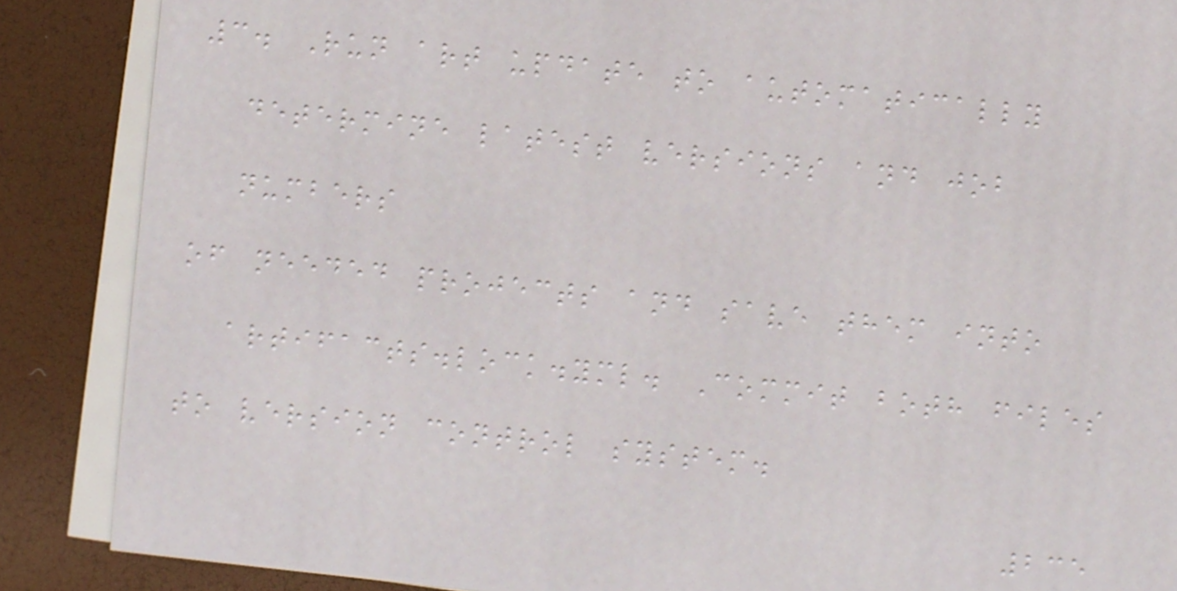3. Run art update to automatically
determine latest versions and job
numbers
of needed projects and save them into
artifacts.lock.yml. Commit both files
to version control system.
235
